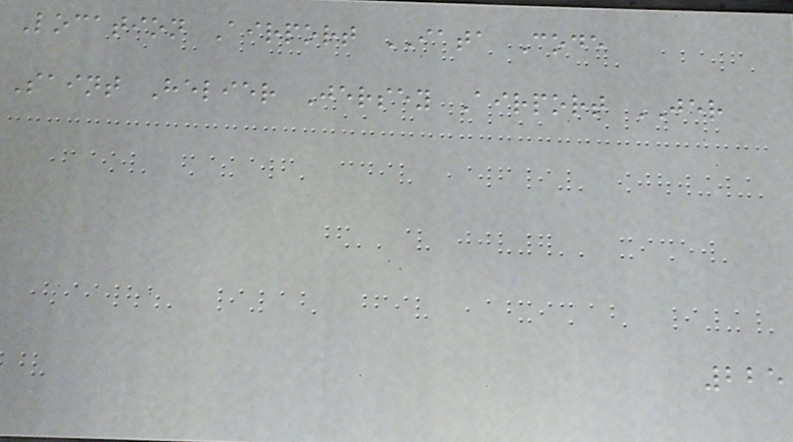Location Airport IATA Code
Saint Helier Jersey Airport JER
225
